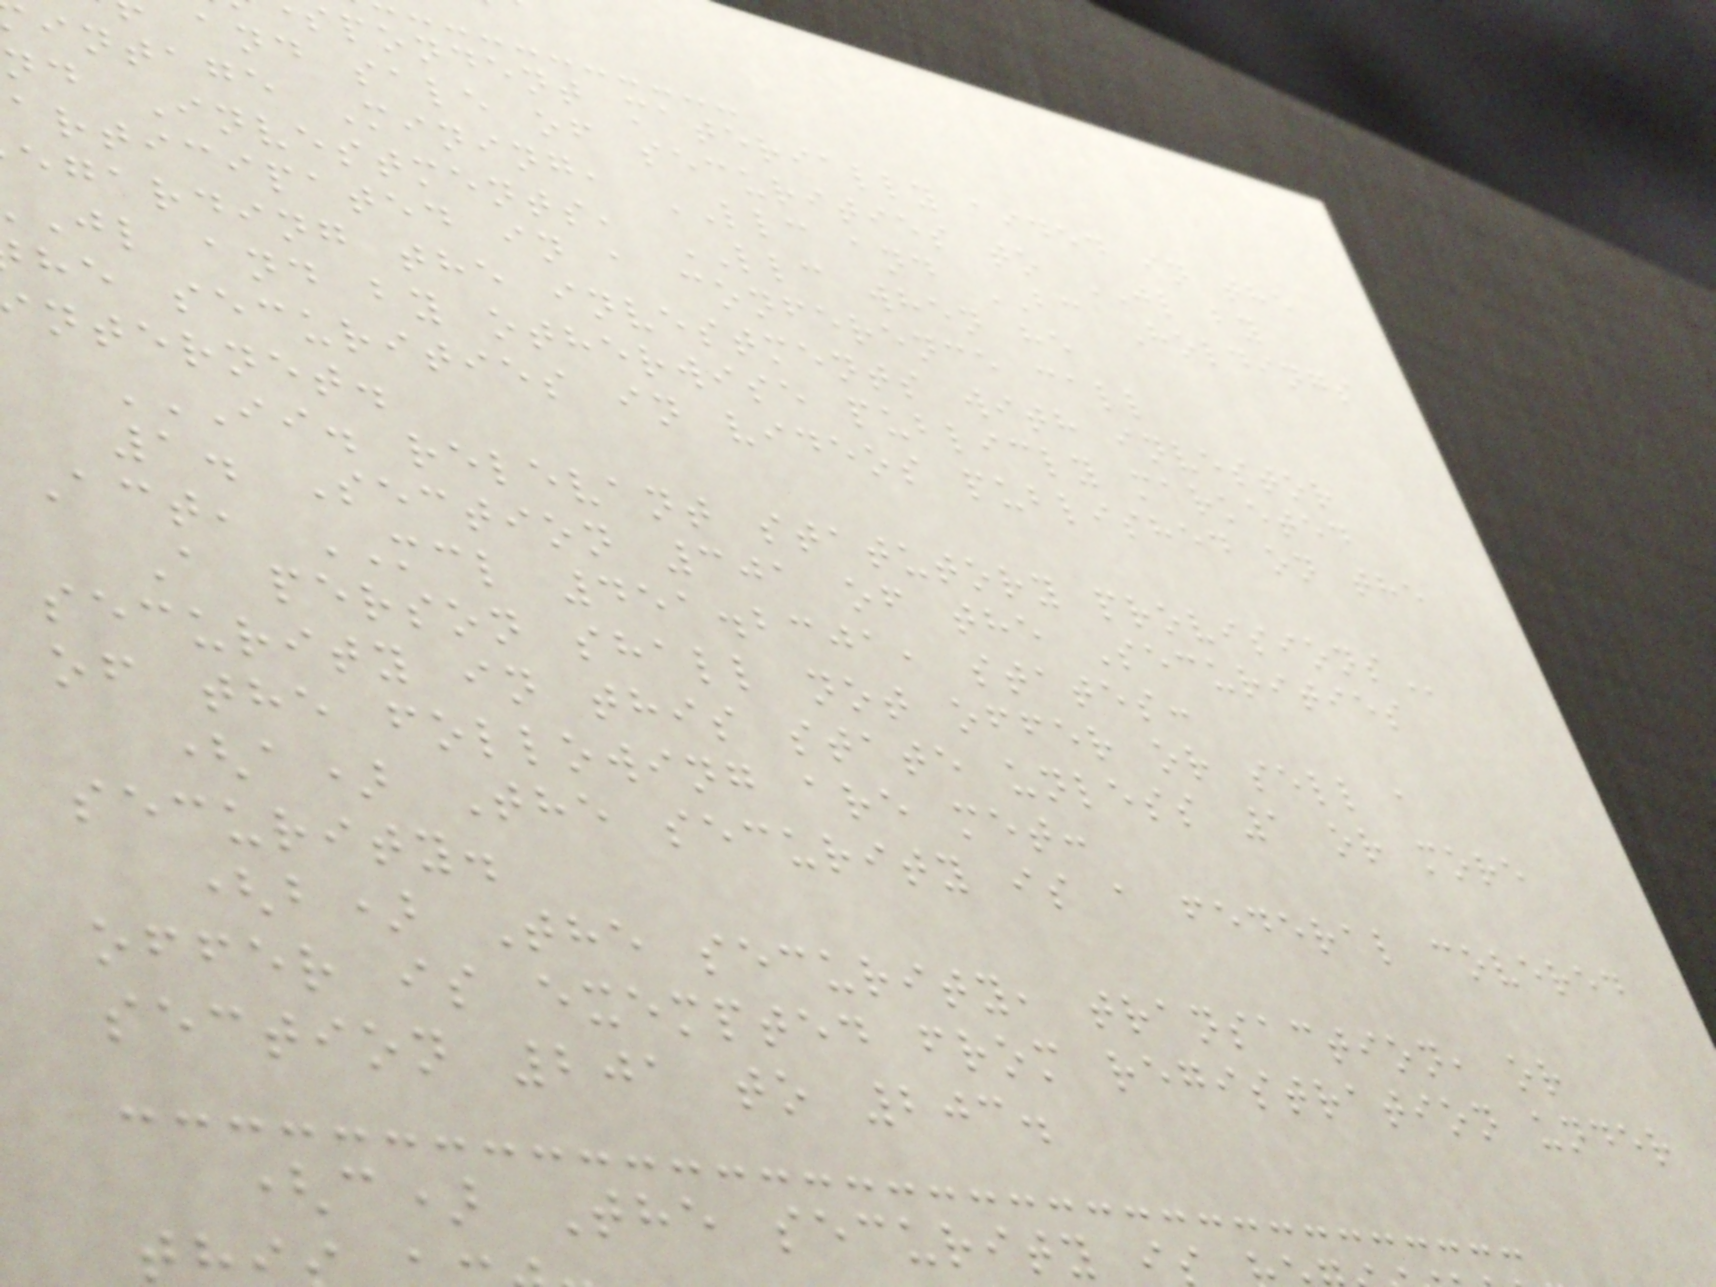pondent materially aided in the
and sale of securities to JL by
intage Mining, LLC and BC Holdings
nd Investments, LLC when he
articipated in a conference call
egarding the investments with investor
jl and by otherwise publicly marketed
he securities in videos published on the
nternet.
II. RELEVANT STATUTORY PROVISIONS
1. Section 301 of the Securities
Act, MCL 451.2301, states:
A person shall not offer or sell a
security in this state unless 1 or more
of the following are met:
(a) The security is a federal covered
security.
(b) The security, transaction, or
offer is exempted from registration under
section 201 to 203.
(c) The security i
